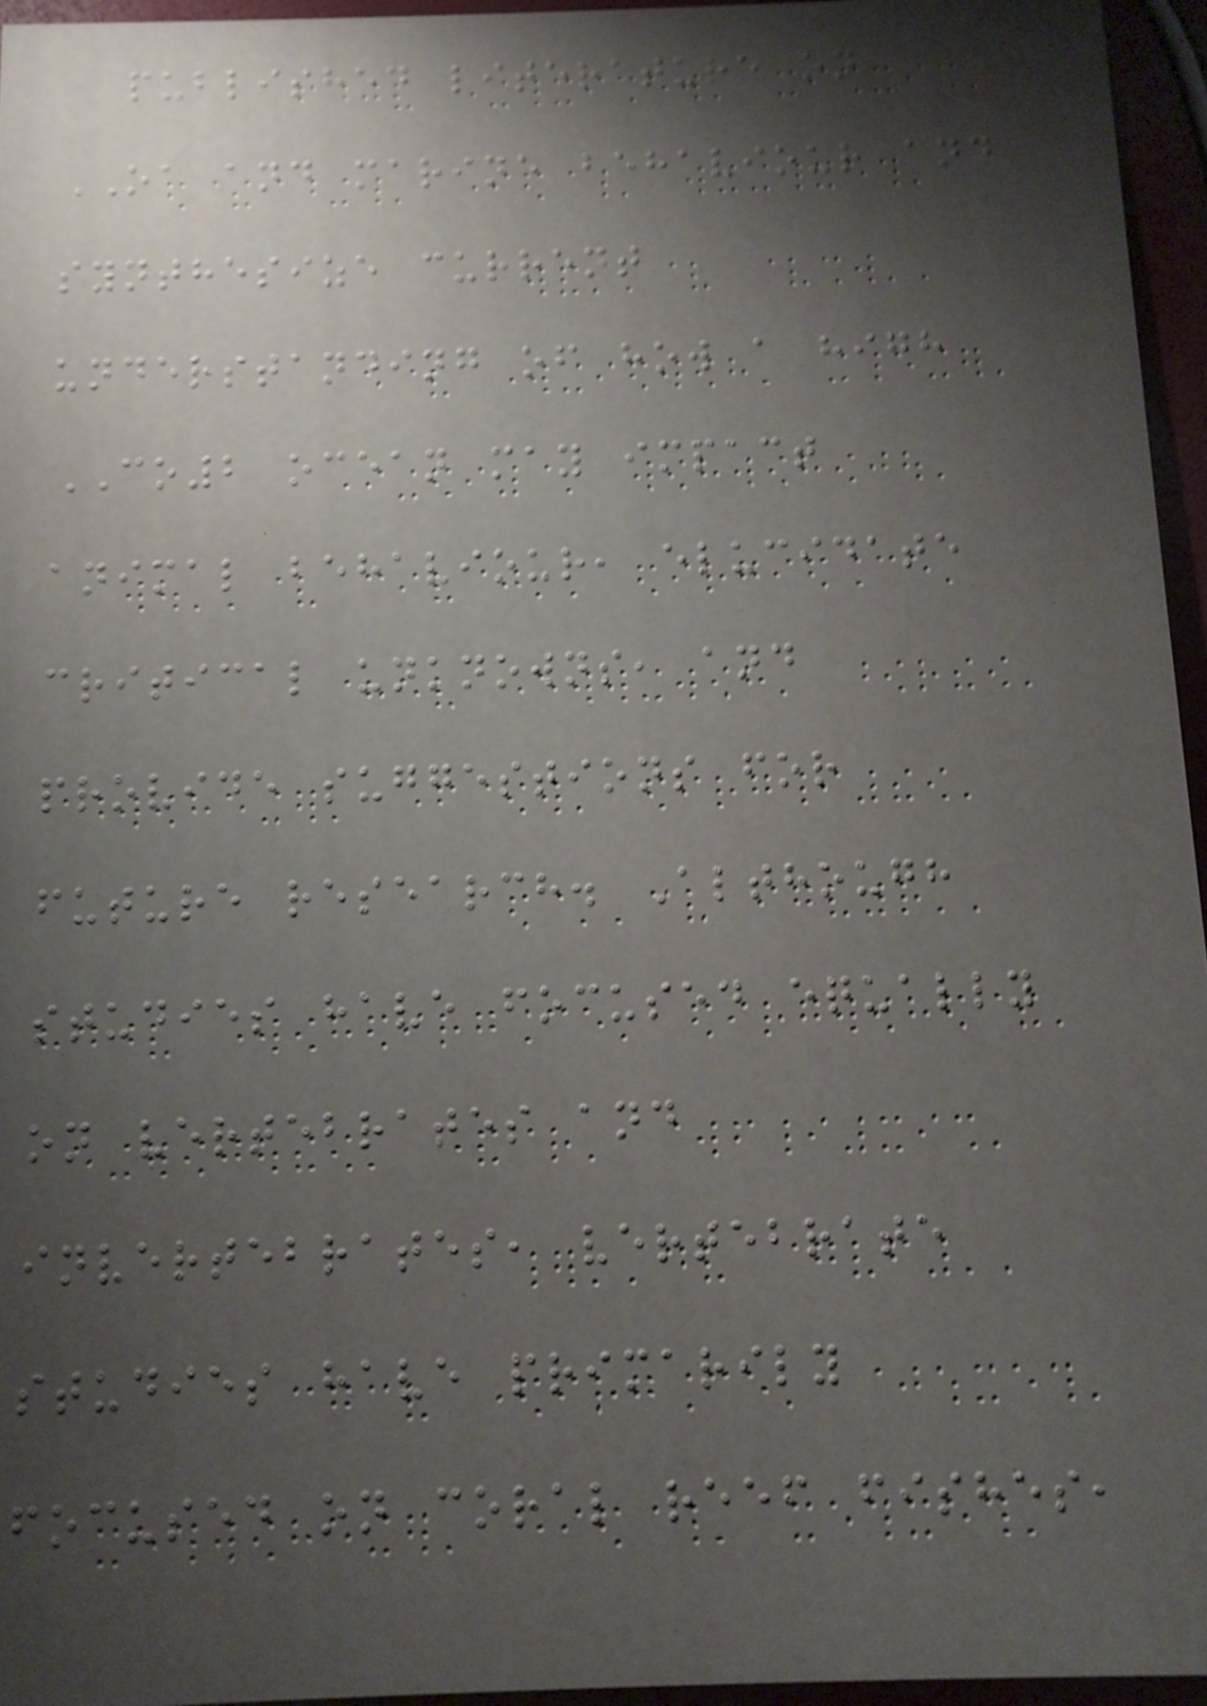published literature on
OA and marine behaviour and
synthesize current
understanding of how a high
CO2 ocean may impact
animal behaviour, elucidate
critical unknowns, and
provide suggestions for
future research. Although
studies have focused equally
on vertebrates and
invertebrates, vertebrate
studies have primarily
focused on coral reef fishes,
